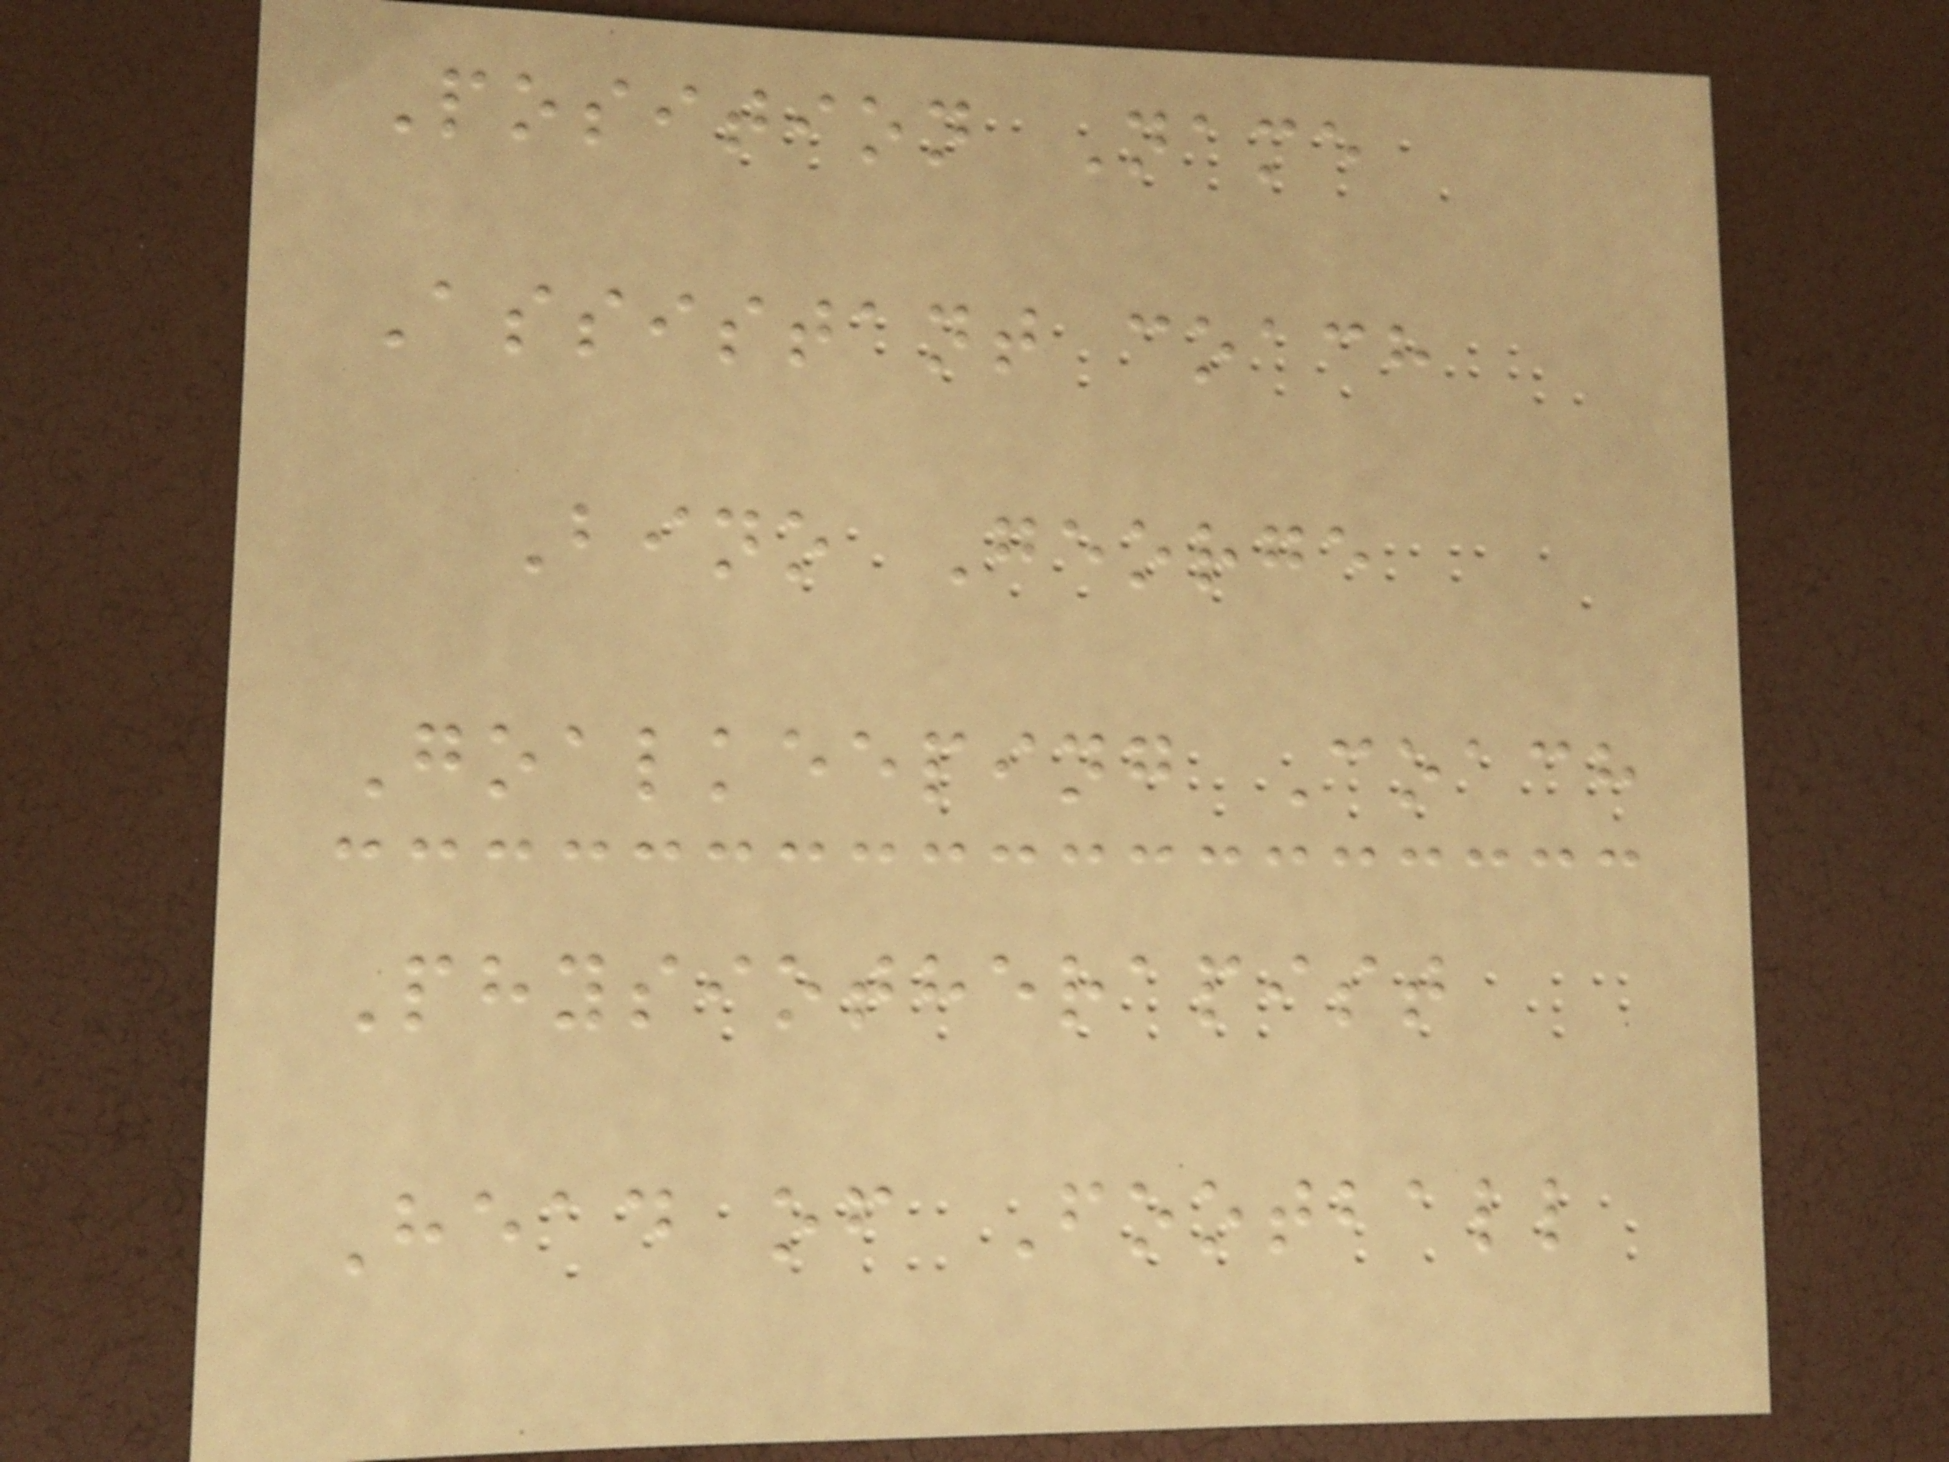Position Name
Assistant coach
Bino George
Goalkeeping Coach
Physiotherapist
Head of Football
